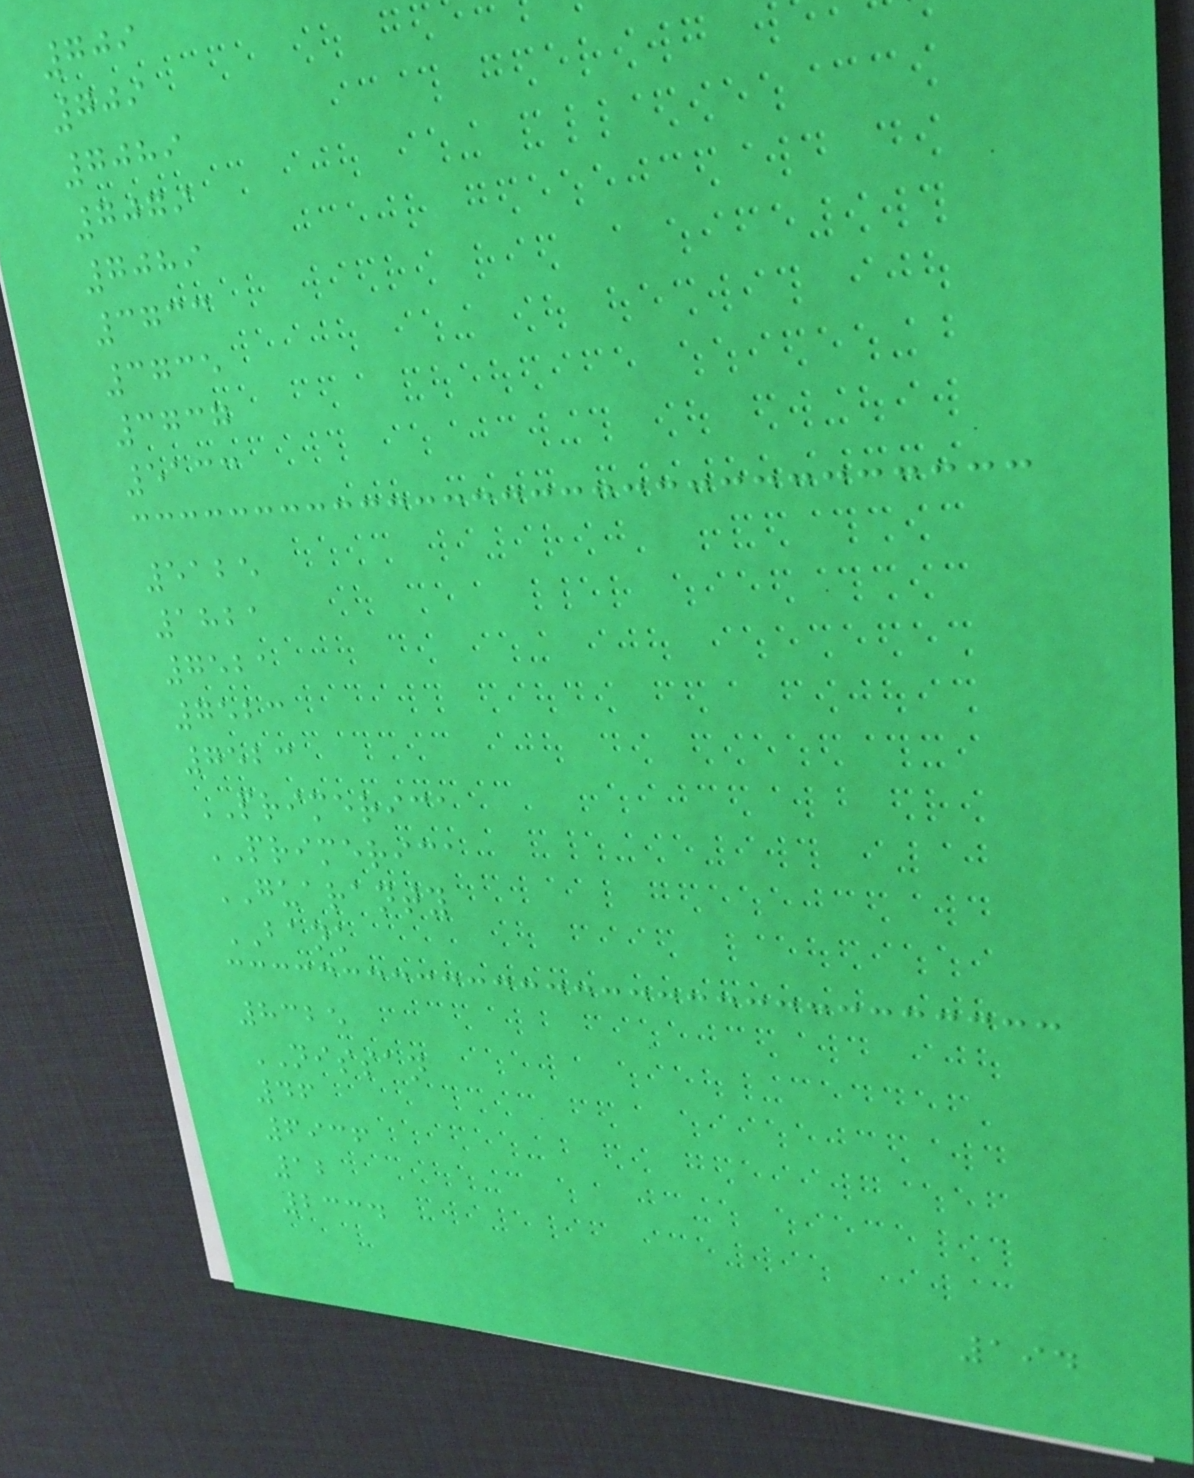709
709
7089
7079
7089
3733
3735
3737
5133
5125
1821
7521
7523
7523
PRIMERICA
PRIMERICA
GUARANTY
BANK
8325
NISSAN
46
6936
12
2334
194
